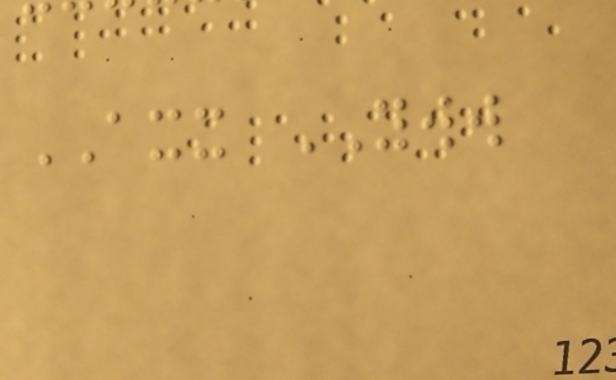AXX YWW
